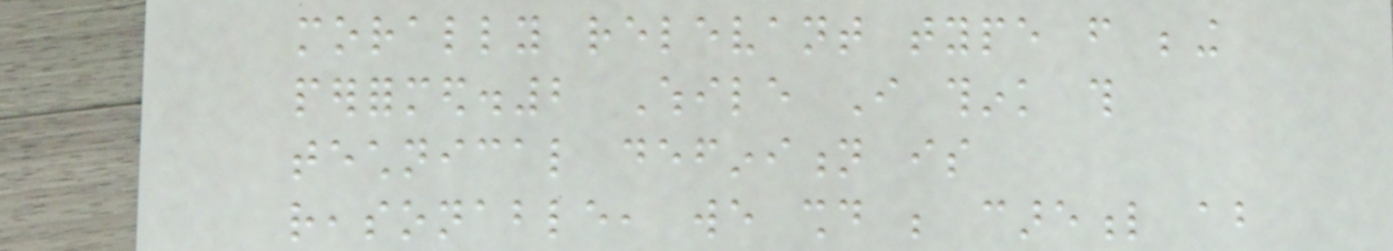morally relevant type from being
performed.2 While I think this
technical definition is
reasonable, we should be careful about
